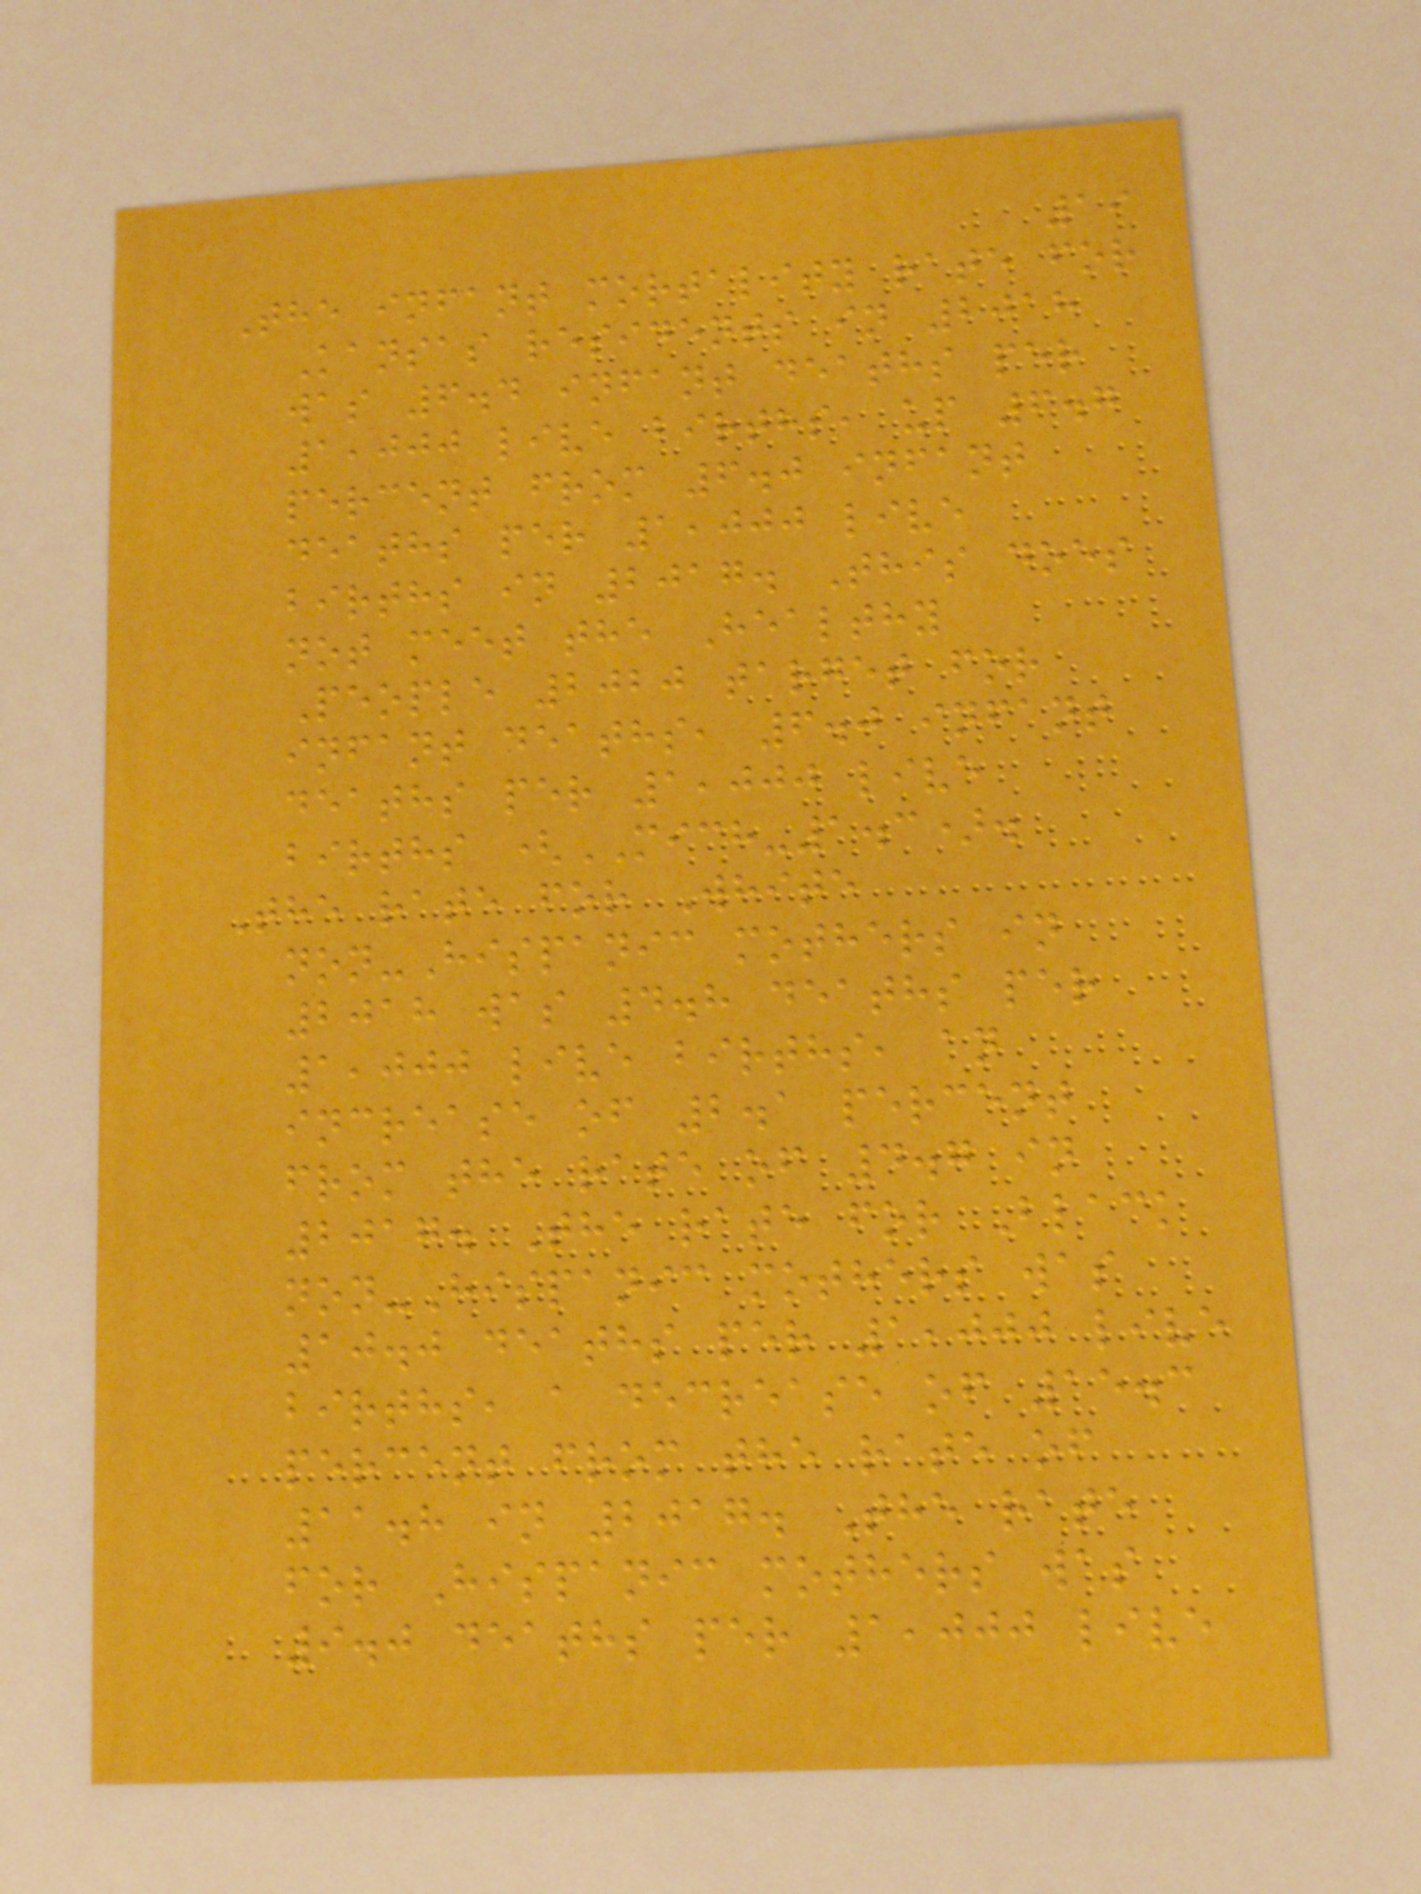19
The infant mortality rate for
Kansas residents in 2018
was 6.4 infant deaths per
1,000 live births, up 6.7
percent from 6.0 infant
deaths per 1,000 live
births in 2017. This does
not meet the Healthy
People 2020 target for
infant deaths, 6.0 infant
deaths per 1,000 live
births (MICH-1.3).
The rate for White
non-Hispanic mothers in
2018 was 4.8 deaths per
1,000 live births, an
increase of 2.1 percent
from the rate of 4.7 in
2017. The rate for Black
non-Hispanic mothers was
10.0 deaths per 1,000 live
births, a decrease of 15.3
percent from the rate of
11.8 in 2017. The rate
for Hispanic mothers was
9.0 deaths per 1,000 live
